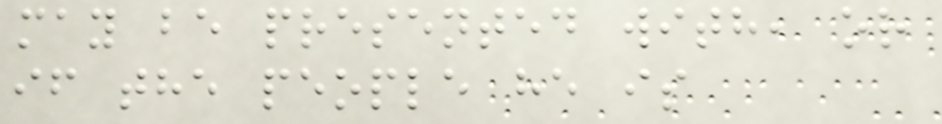may be presented with, or
if the people he is
